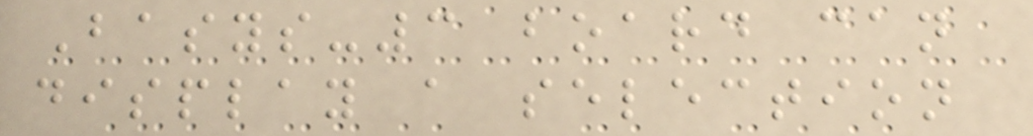Basys-3 board can
display a selection
